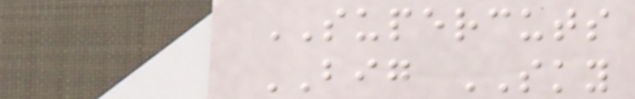SUPERCUTS
BIG SKY
